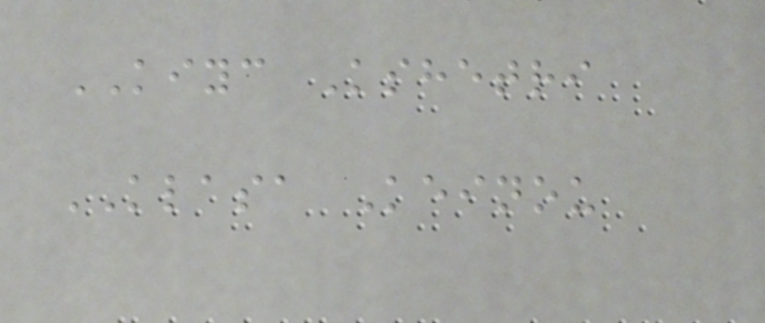KIYC Kshetri
KLASA Keinou
